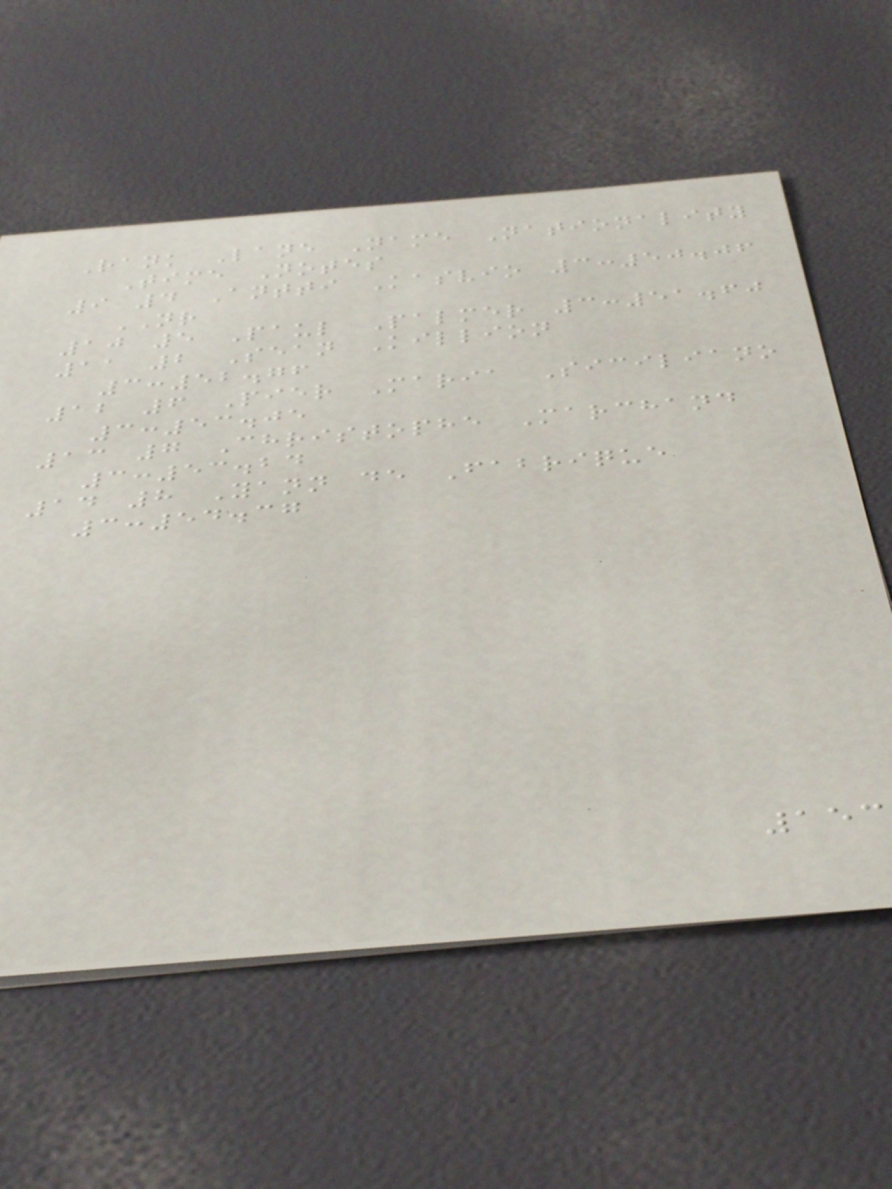Rank Lane Name Nationality
Time Notes
9 4 Antti Kasvio 3:50.06
NR
10 5 Paul Palmer 3:51.60
11 2 Sean Killion
3:52.76
12 6 Pier Maria Siciliano
3:53.05
13 7 Christophe Marchand
3:53.24
14 8 Yann de Fabrique
3:54.37
153
